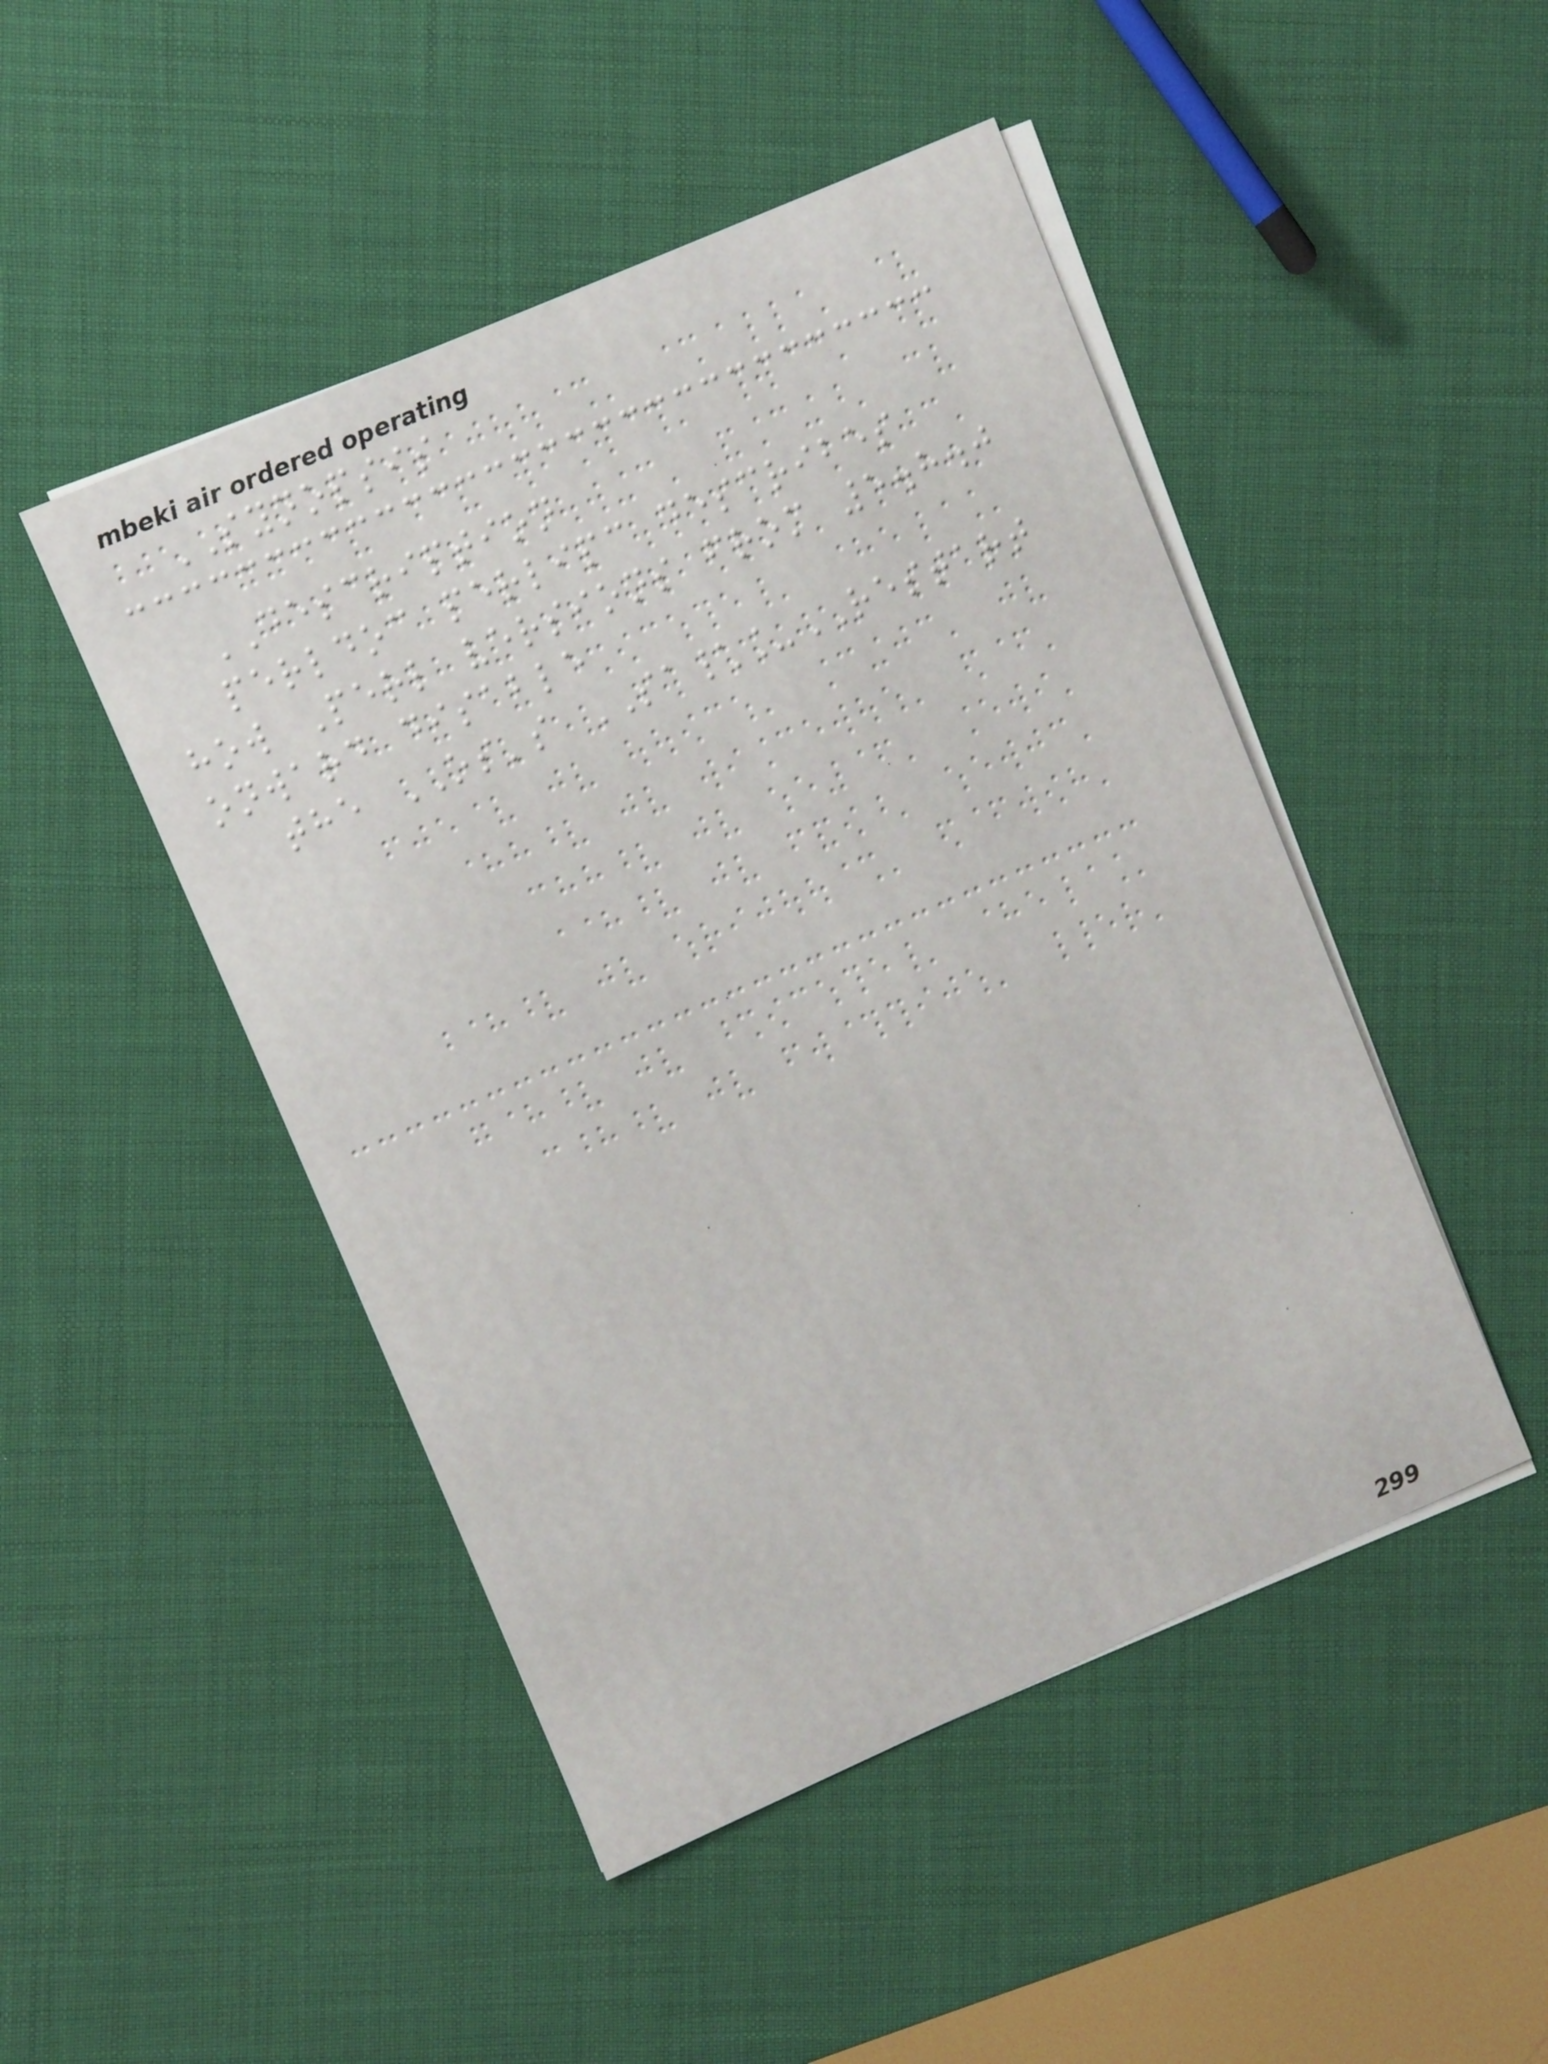SYNOPSIS
DESCRIPTION
perldoc perlipc describes
how Perl versions from 5.8.0
onward disable
the OS's SA\_RESTART
